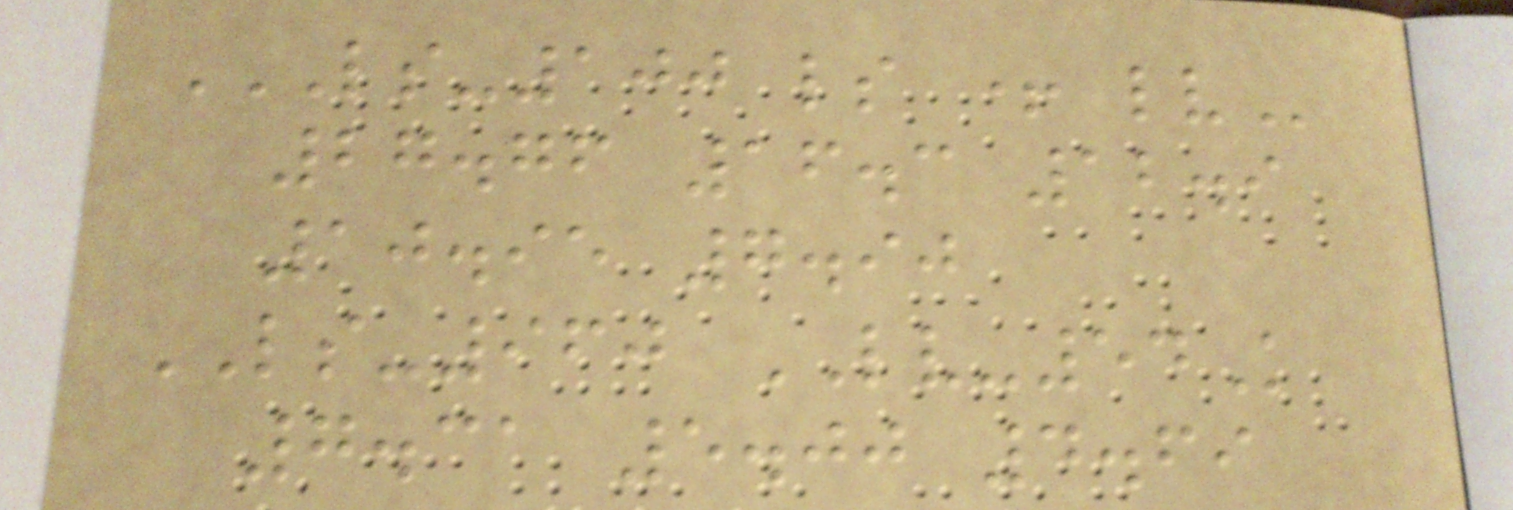LS-100 LS + LV
27.76 16.3 12.9
10.95 7.90
LS-960 LV-54K
7.31 5.00 4.69
